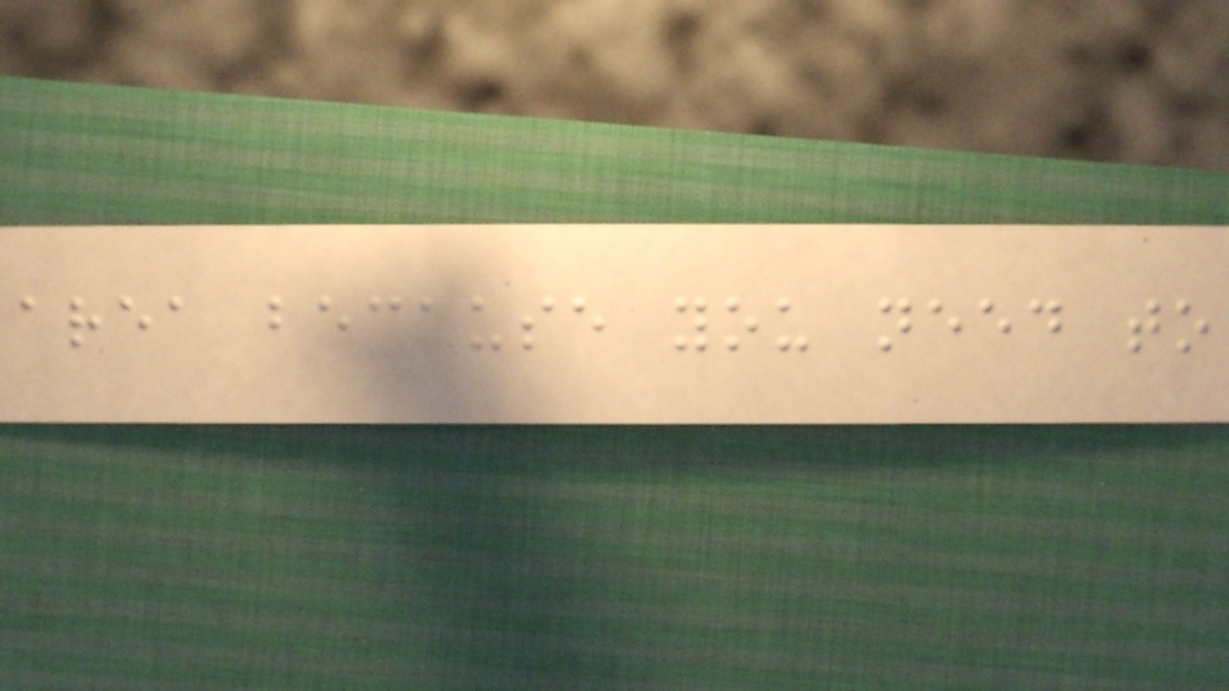area because you need to
